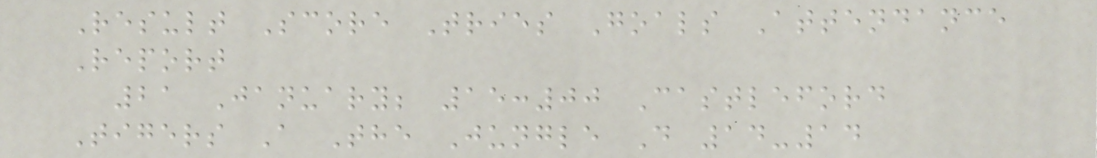Result Score Tries Goals Attendance
Report
21 January; 15:00 Castleford
Tigers A The Jungle D 14-14
